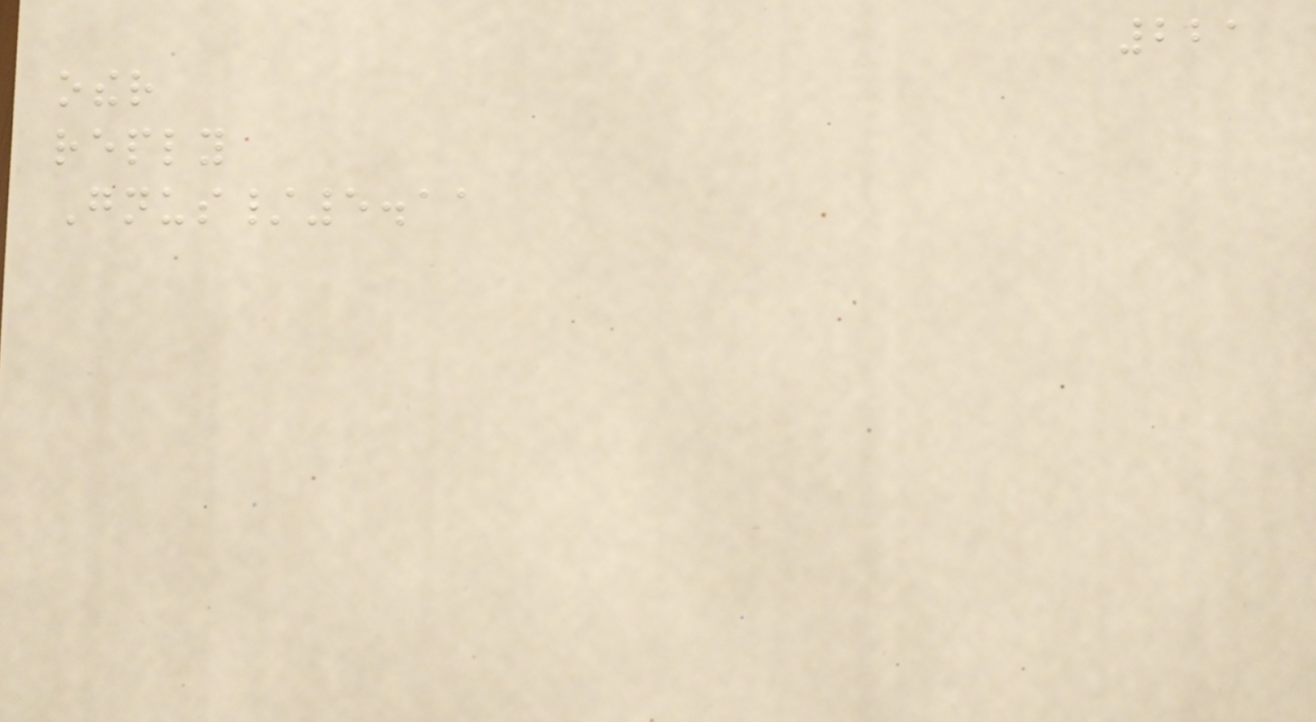221
other
reply
Gnus/5.11
